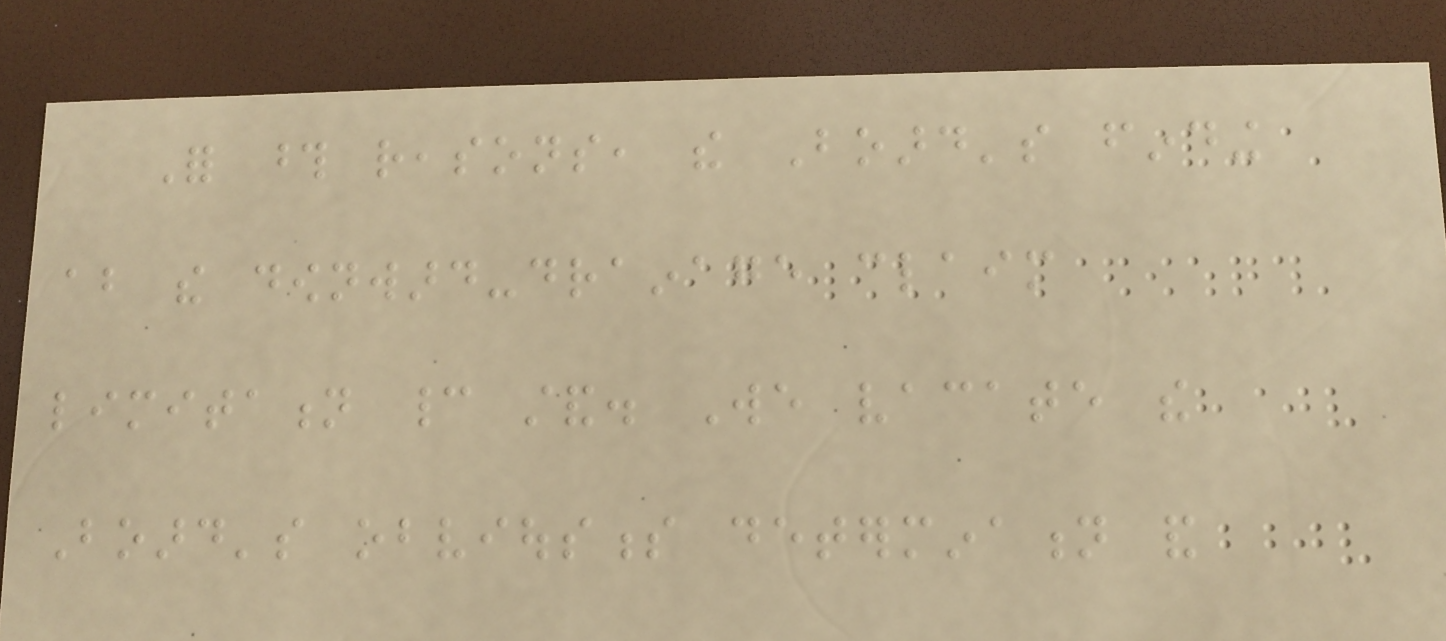For those reasons, the Board's finding
about the downward-drainage claim
limitation cannot stand. We vacate the
Board's obviousness determination and
